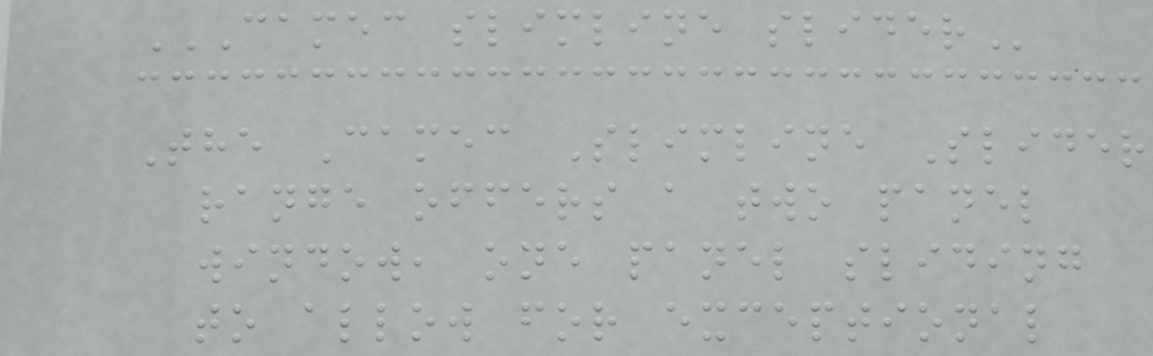CAMEC SLIMLINE SLIDER
The Camec Slimline Slider
range offers a two panel
window, one panel sliding
to allow for exceptional
